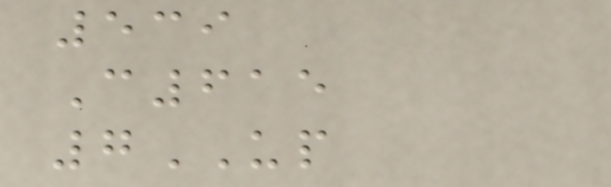539
C615
7UP
